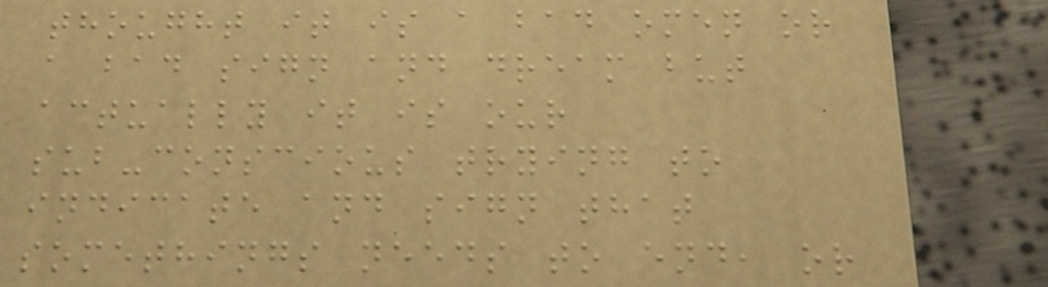thought it is a bad omen or
a bad sign and dream but
actually it is our
sub-conscious trying to
indicate and sign that
somethings needs to end, or
